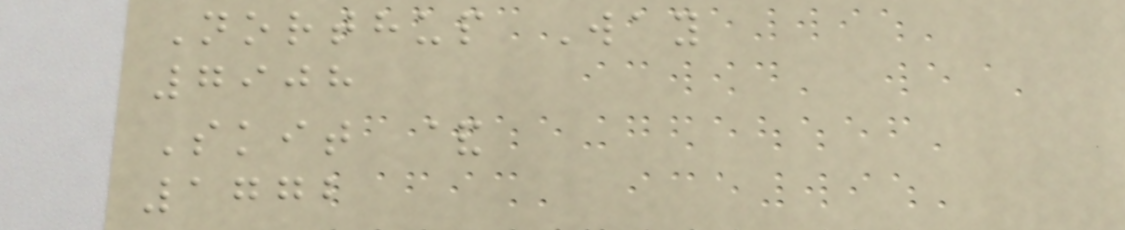Northup Way
7908
Skit &
1772
